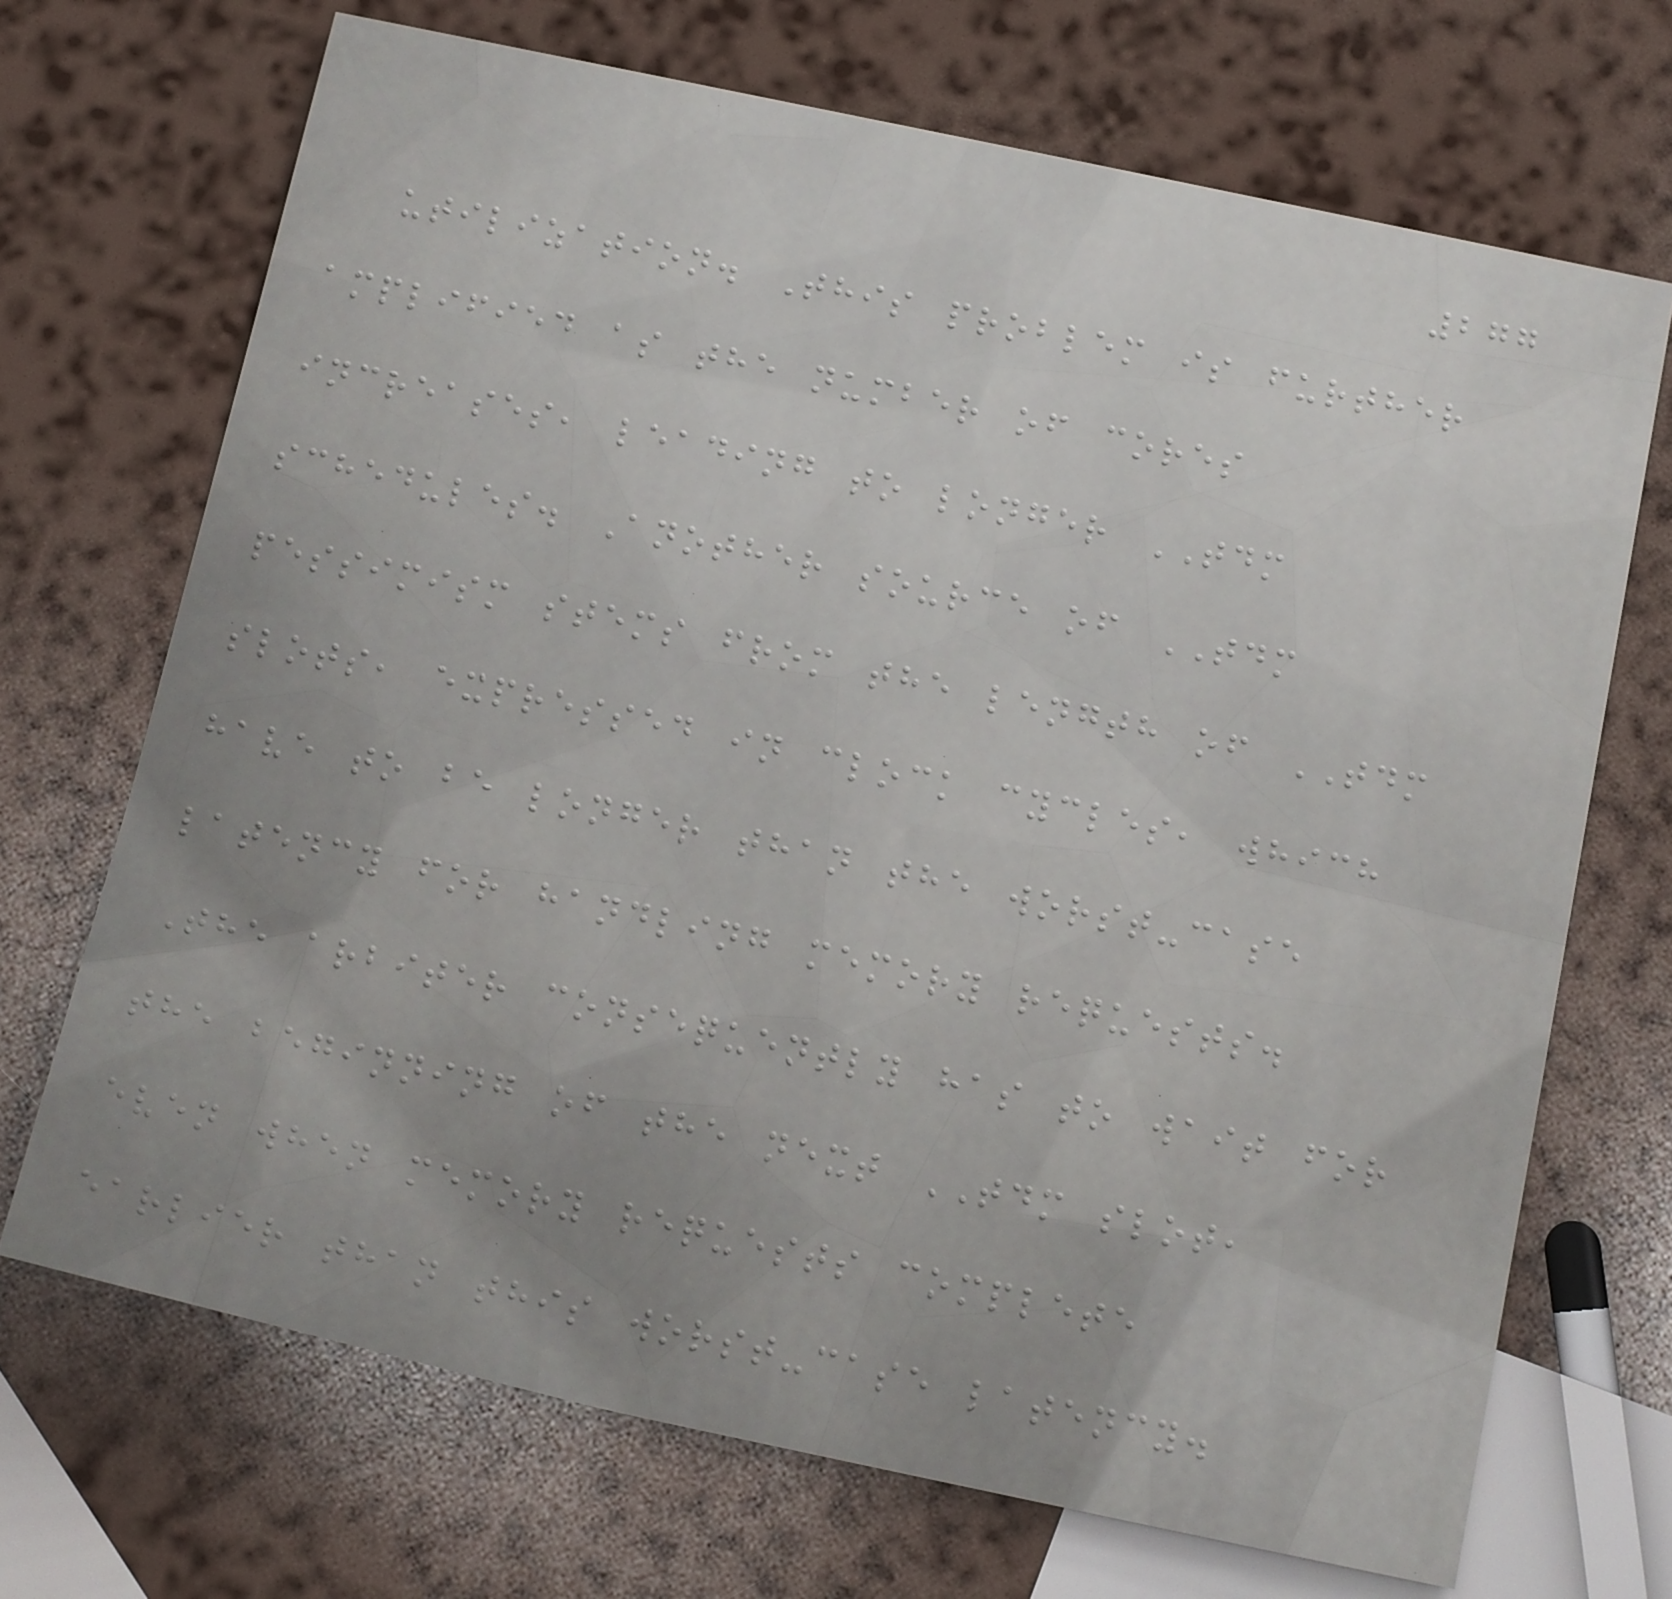277
utilization. This problem is further
amplified as the number of cores
increases, leading to longer TDM
schedules. Another source of TDM
pessimism stems from the length of TDM
slots, expressed in clock cycles, which
have to be longer than the worst-case
latency for handling memory requests.
The arbiter consequently has to wait for
the beginning of the next TDM slot,
even when memory requests complete
earlier than this worst-case latency.
